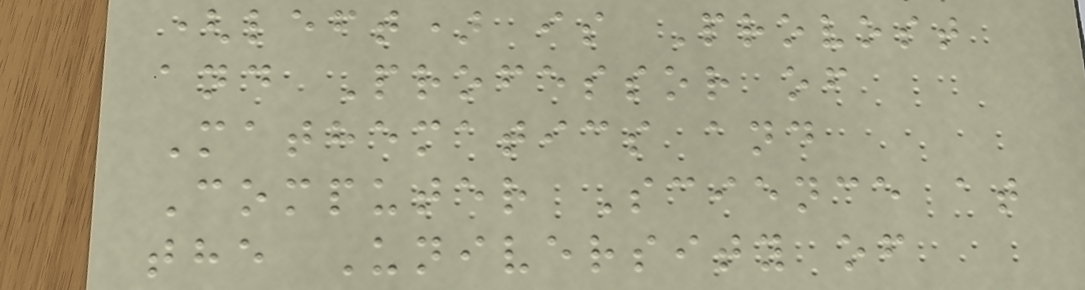(left) is Provost
and Professor of
Mathematics and
Computer Science at
the University of
